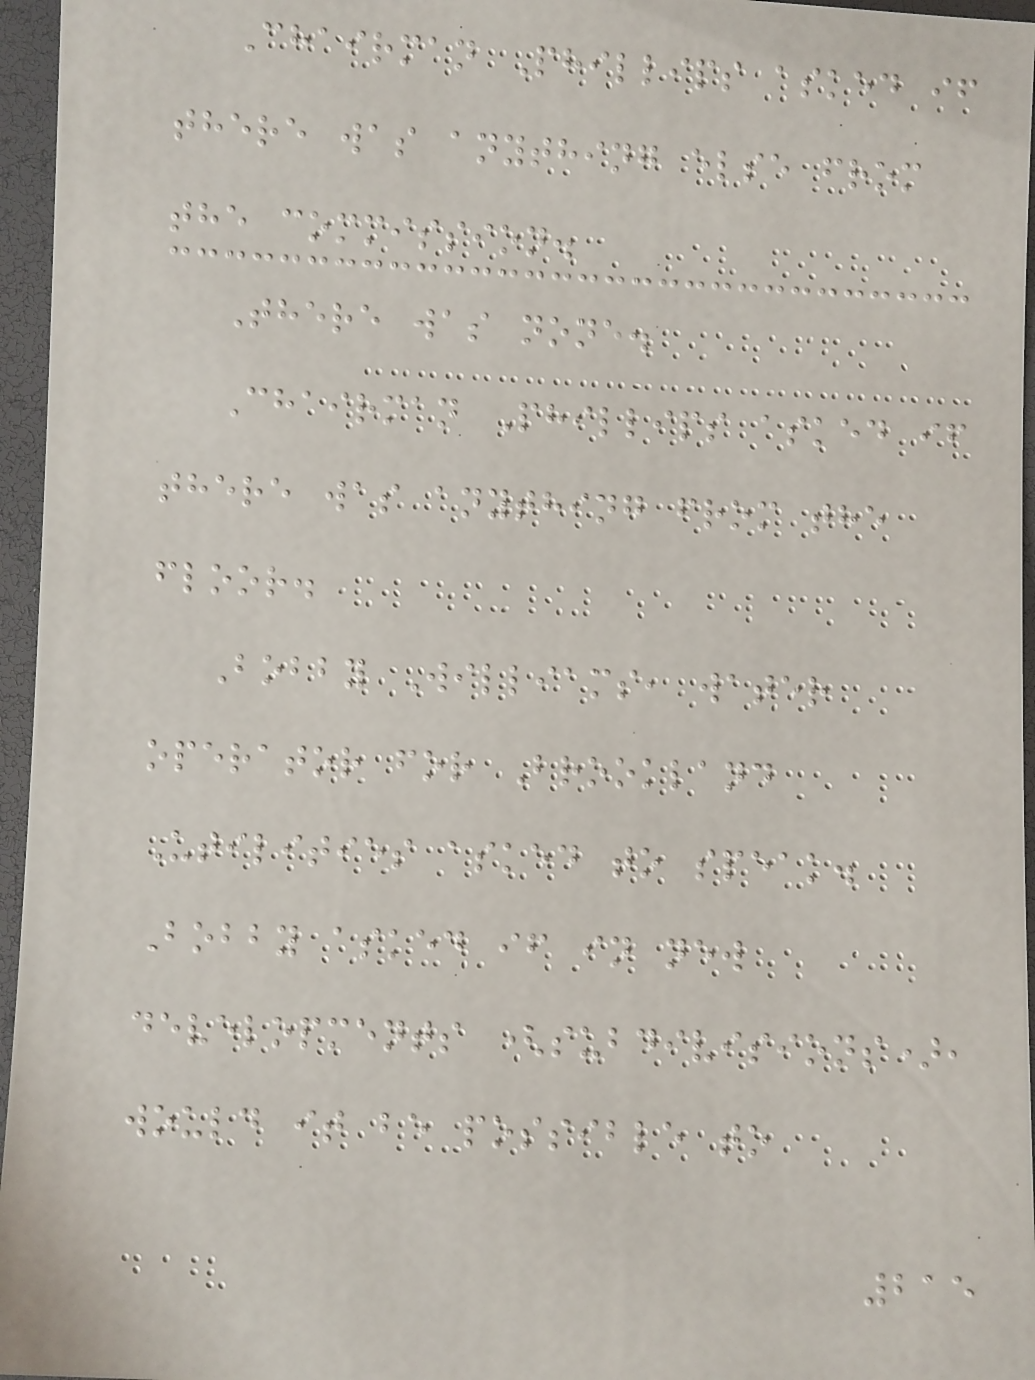Chairman Phillips asked if
there was anything else from
the commission.
There was none.
Chairman Phillips asked if
there was anything from the
floor.
Bobby Williams, water
operator for Brookland
Utilities asked to speak.
Bobby asked if in new
developments (subdivisions),
would it be possible to
215
